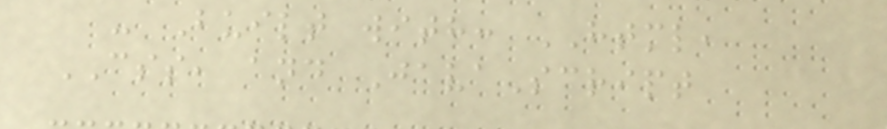- Built with: HTML,
CSS, and JavaScript
